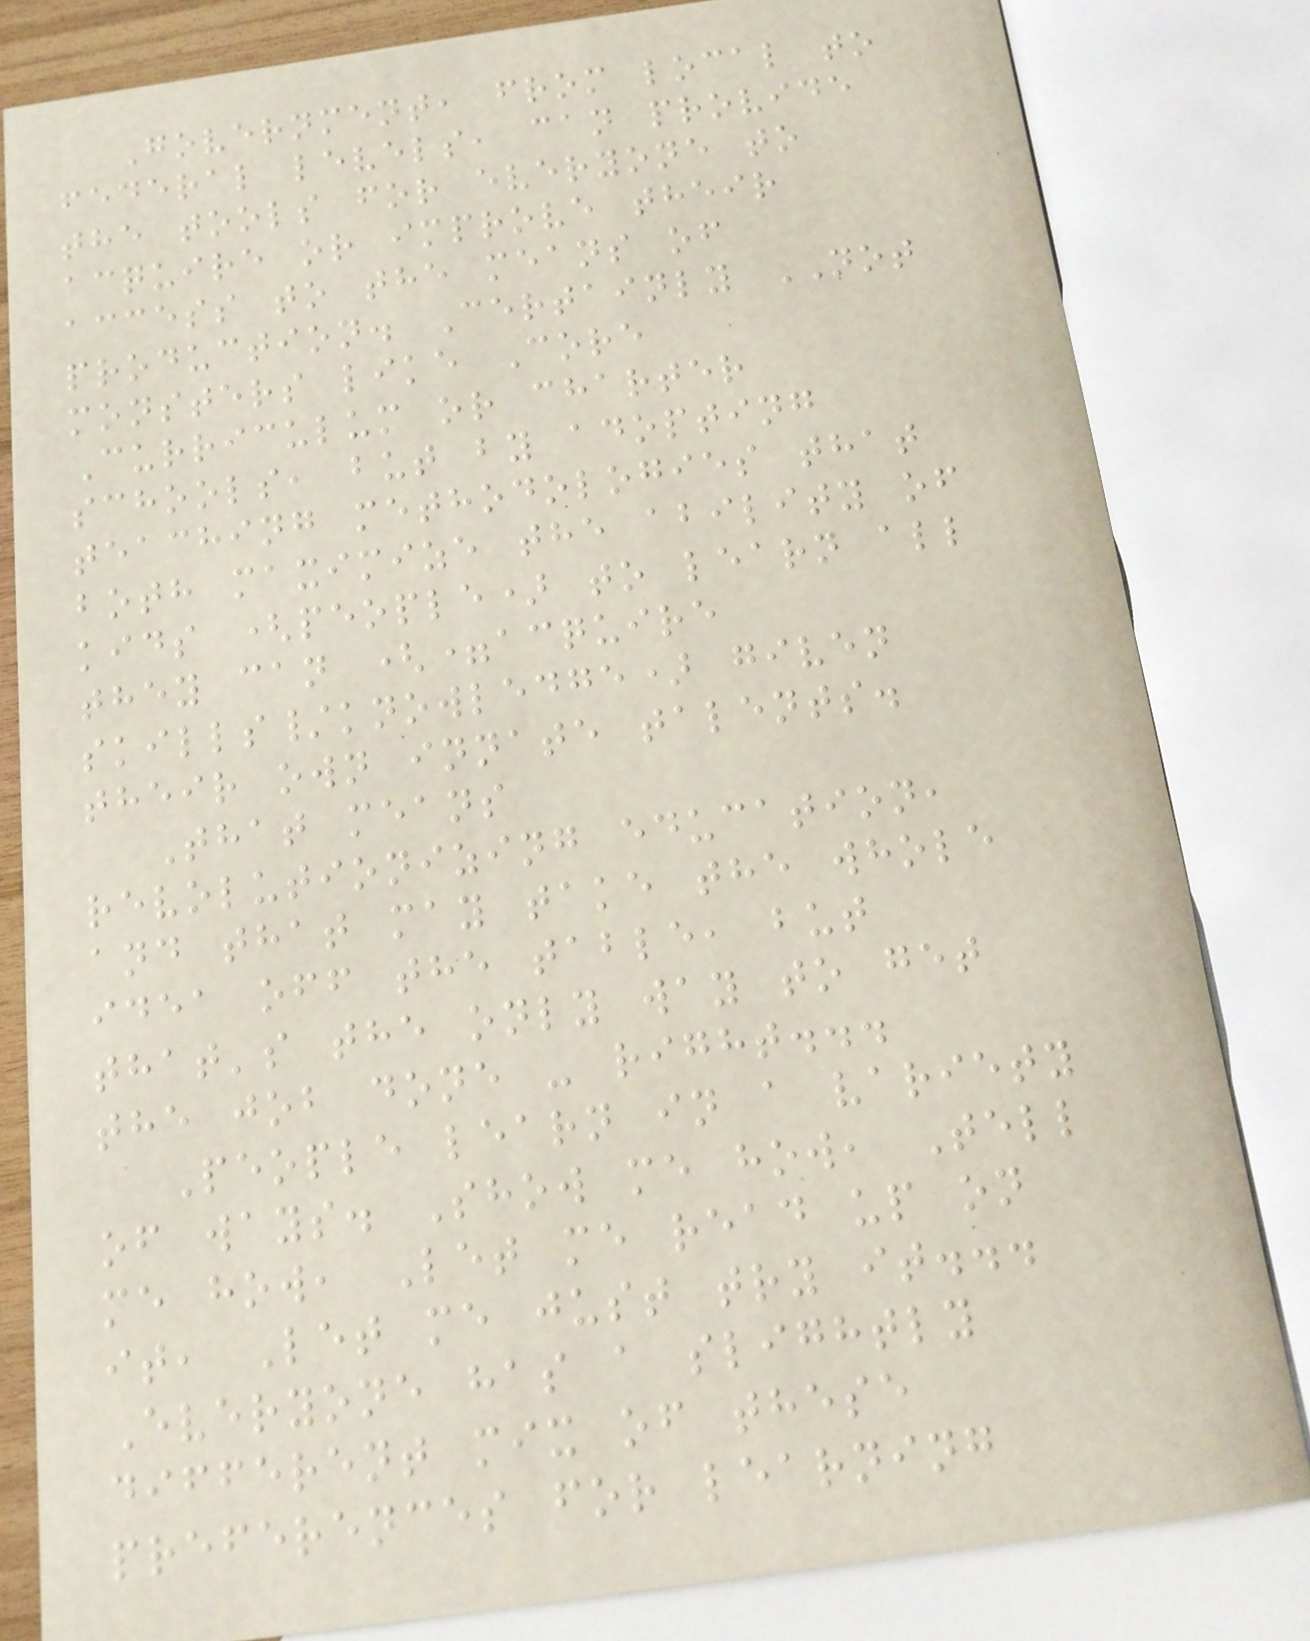Government, from local to
federal levels, can provide
the tools for everyone to
acquire or improve their
access to the means of
production. Certainly NOT
monsters like Core
Curriculum or charter
schools, but by adopting
teaching methodologies that
both maximize the ability of
kids (people) to learn all
they can (=acquire
skills/knowledge) given
their own innate talents.
That means
revolutionizing education,
and that may take the whole
idea off the table, but
that's the only way to get
the job done - right...
People learn in a variety
of ways. Show me how, Tell
me how, Let me read up on
it, Let me just try it...
Everyone has a slightly
different mix of these
preferences for learning
